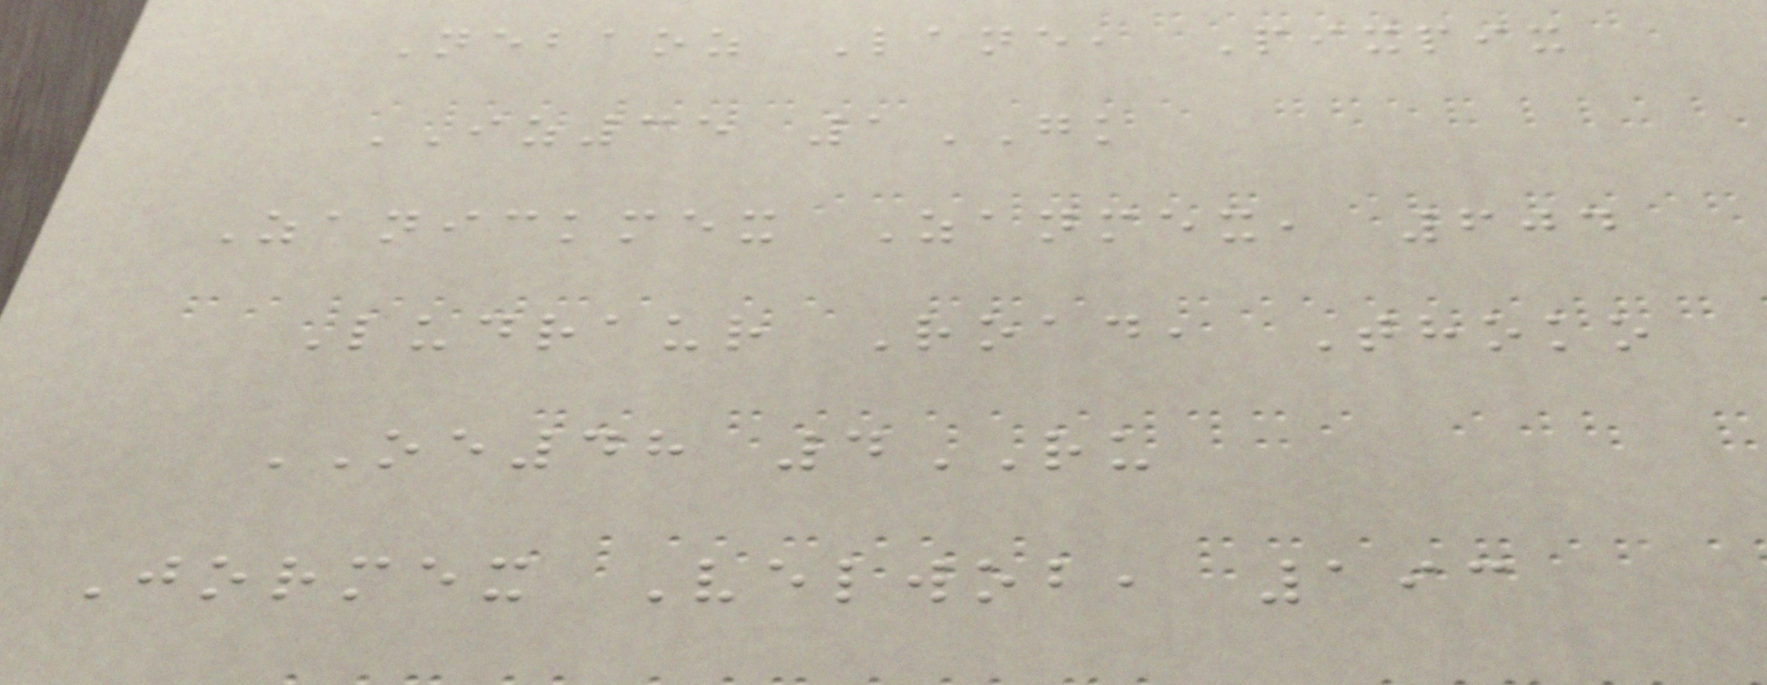Nebaoz Lane, Pixpix
IZ35 1GK
Zanickmex Zanmex, 604
Ludraur Road, Thoko
OE48 4RU
Jormex Velwob, 193
